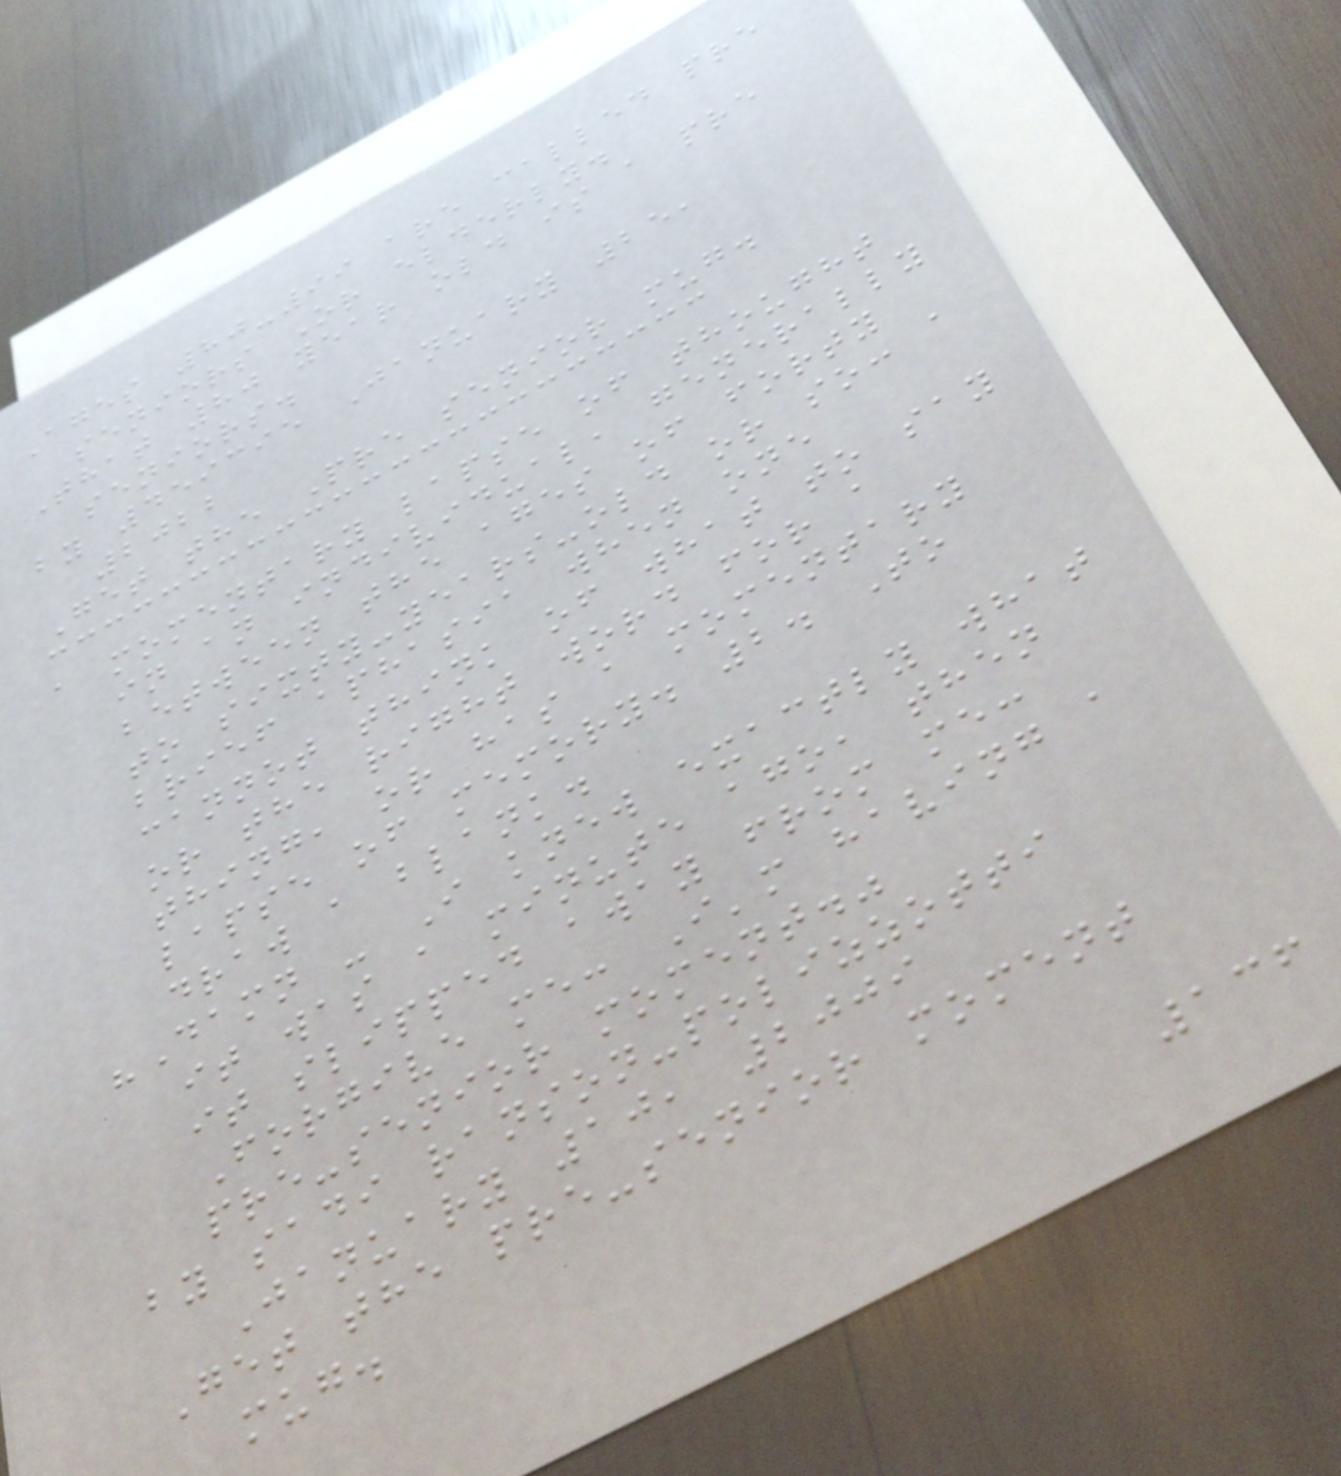Ages 80-99 are called pre
seniors Or elderly.
That 80 year old is a pre
seniors.
by 459395 January 25,
2022
Get the Pre senior mug.
a momentary lapse of thought
in an individual, generally
between the ages of forty
to sixty-years-old or so: a
brief aphasia when one
cannot think of what to say
or the right word for a
thing, or has a momentary
lapse of memory. 2. To
draw a blank.
"Damn - I knew exactly what
it was a minute ago, then
it slipped away from me:
Forgive me: I'm having a
pre-senior moment."
by sadi ranson-polizzotti
January 10, 2009
Get the pre-senior moment
mug.
136
